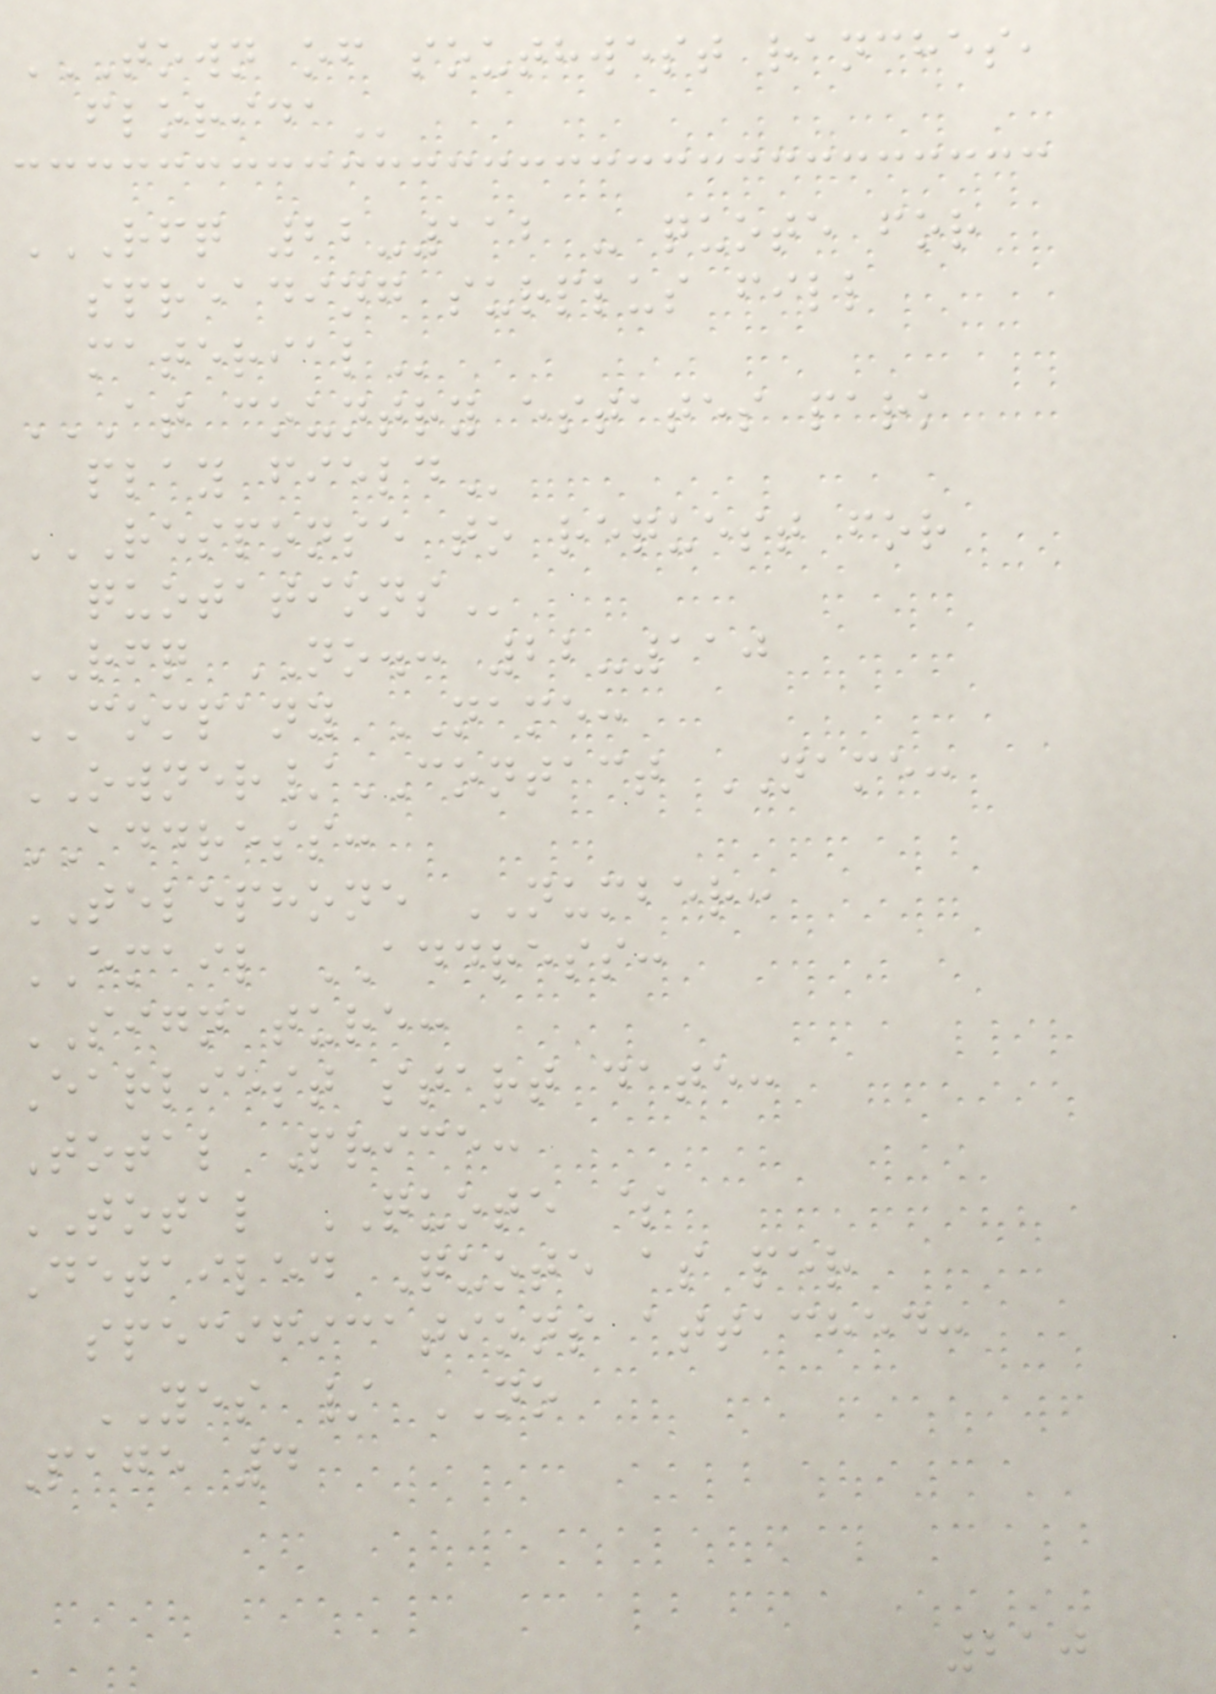TOWN OF SOUTHWEST RANCHES,
FLORIDA
RFQ 22-112 - QUOTE FOR
SPREADING SURPLUS FILL
MATERIAL
AT COUNTRY ESTATES PARK
PLAY FIELD
RESPONSE TO REQUEST FOR
QUOTATIONS
RFQ NO.: 22-110
COMPANY NAME:
OWNER/CONTACT NAME:
ADDRESS:
TELEPHONE NUMBER:
EMAIL ADDRESS:
SIGNATURE:
Earliest start date:
Total Price:
TOTAL QUOTE $
Detailed Quote as per
specifications attached:
YES / NO
Page 4
210
